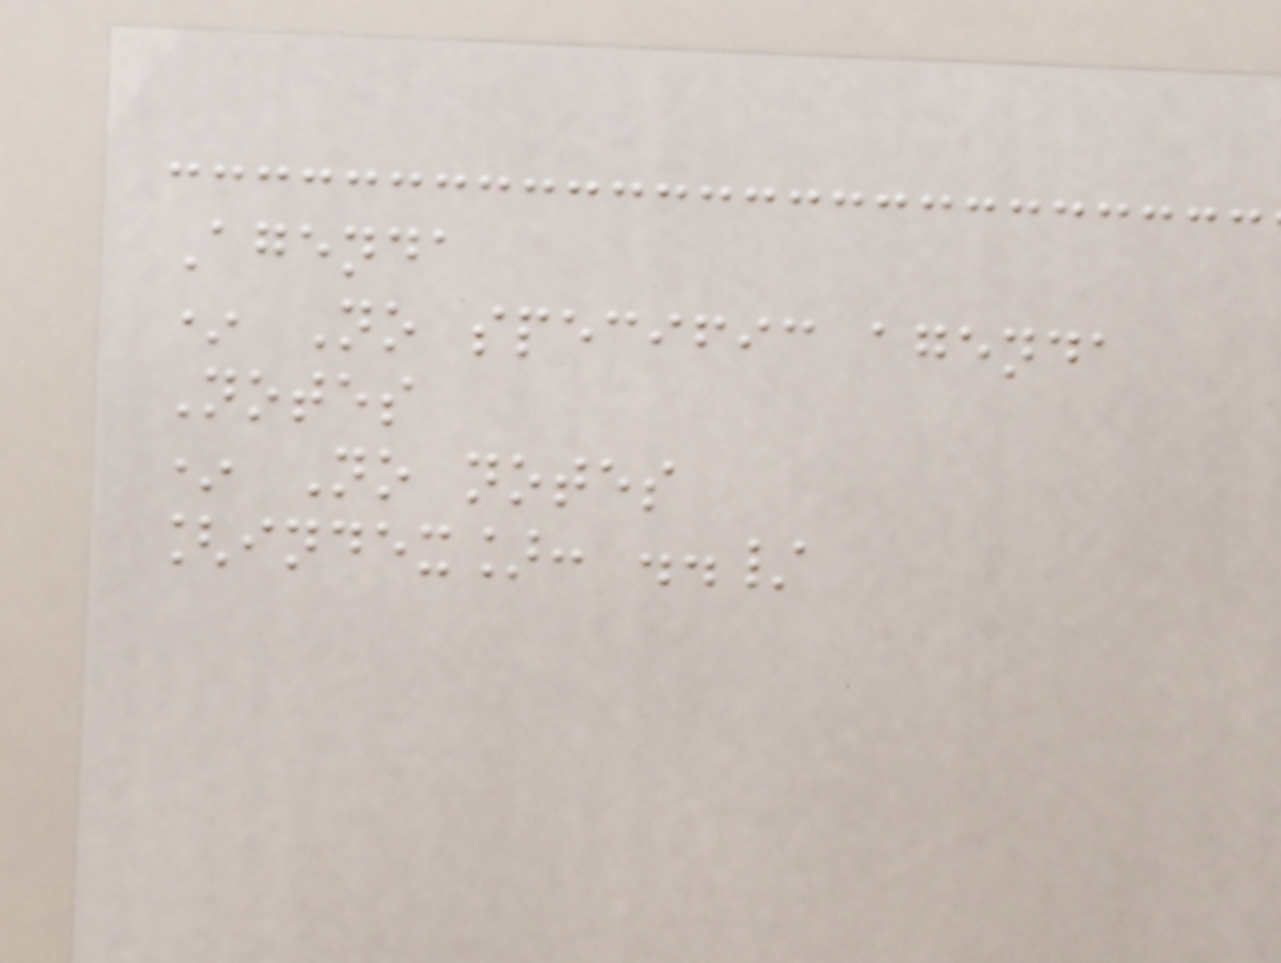Agenda
* No specific agenda
Notes
* No notes
[index]: ../
